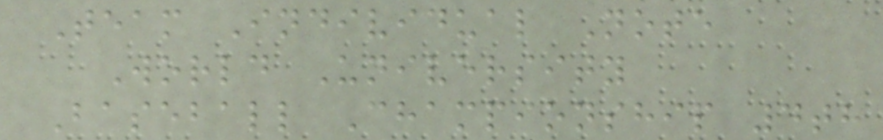Team Individual Note
World University
Baseball Championship 4th
